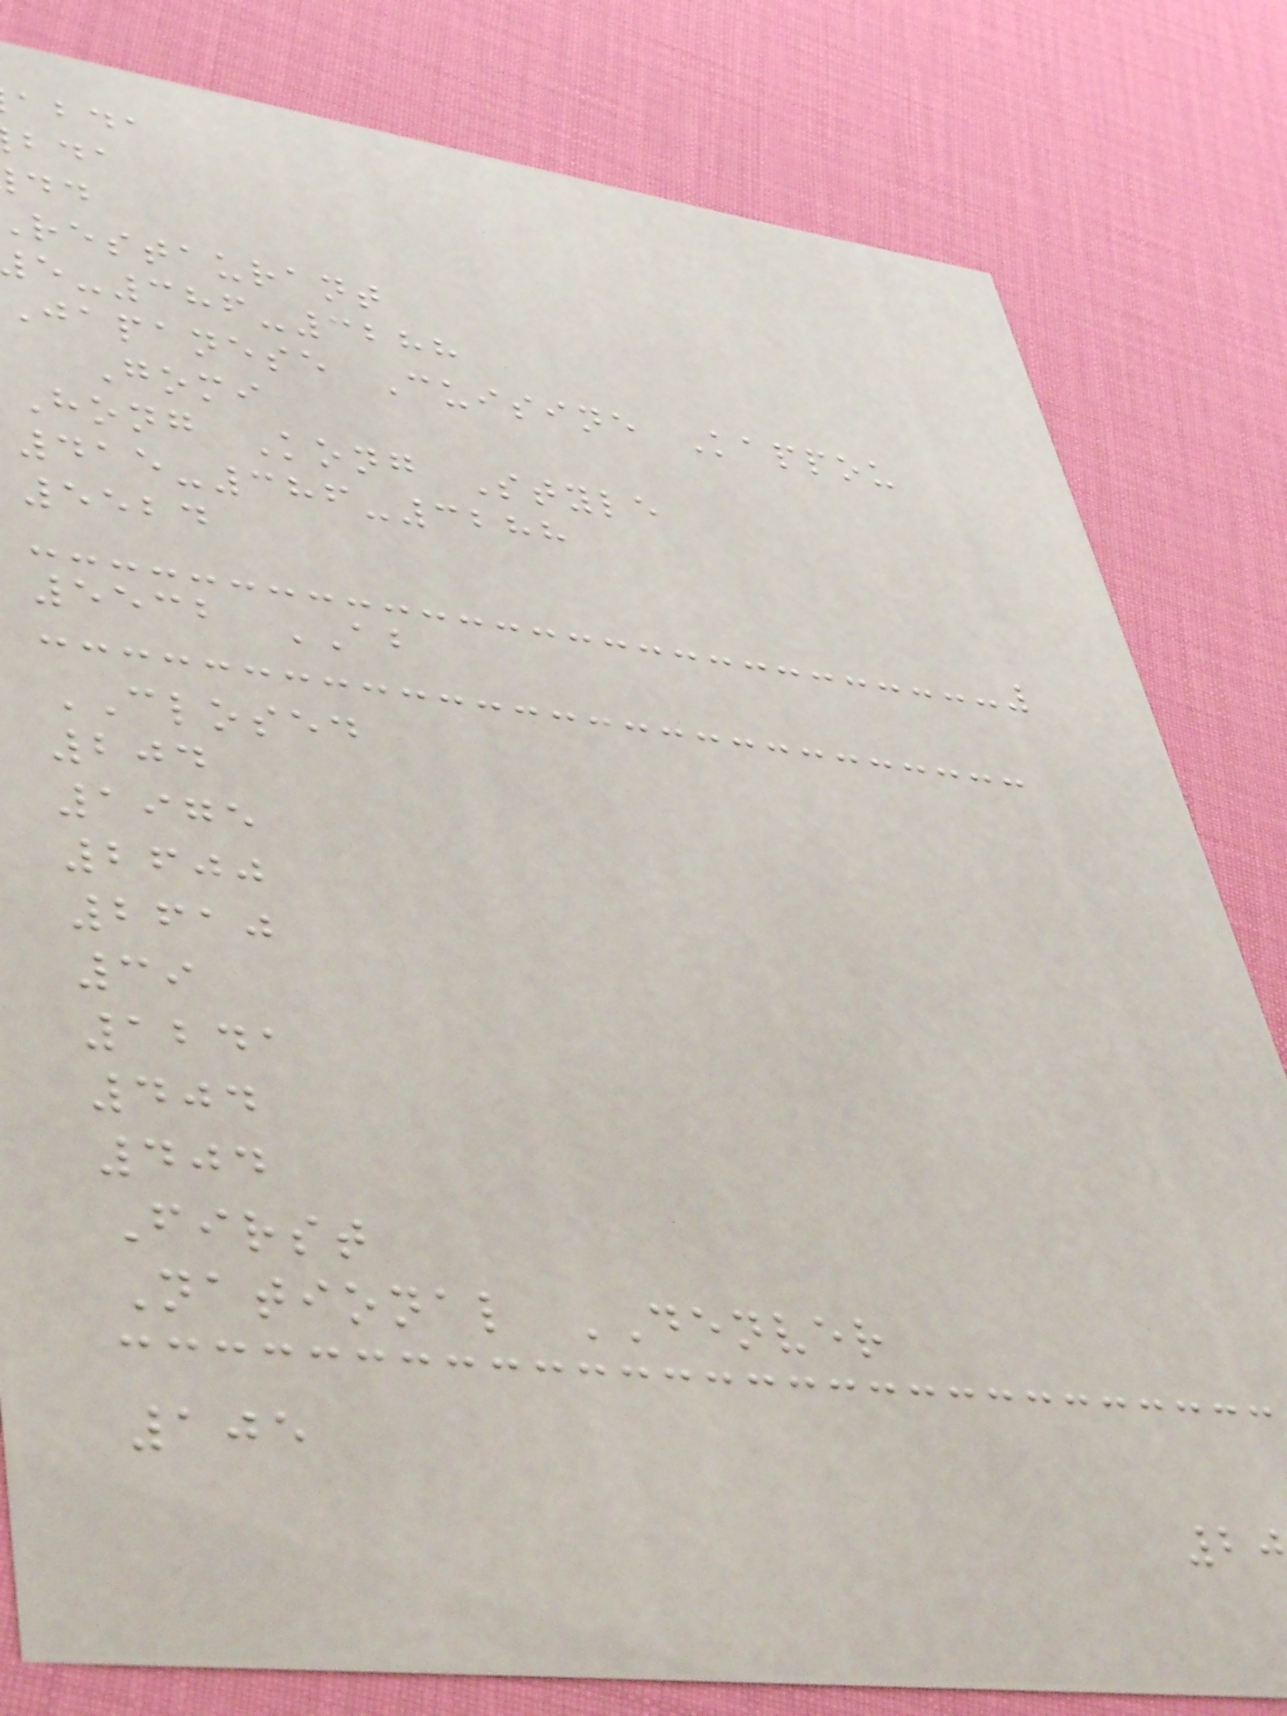abda
restaurant
-386-3288
Japanese Cuisine Kappou
Gomi
Hong Kong Style
415-386-3288
5524
5532 AB
CLOSED
204
1975
2600
2610
39
1241
404
404
First
National DENVER
105
